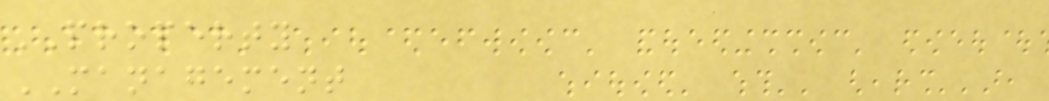PROPERTY
MANAGEMENT
